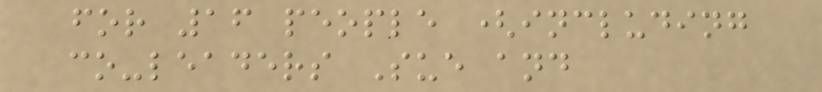for 16 people (including
co-leaders Sue and
